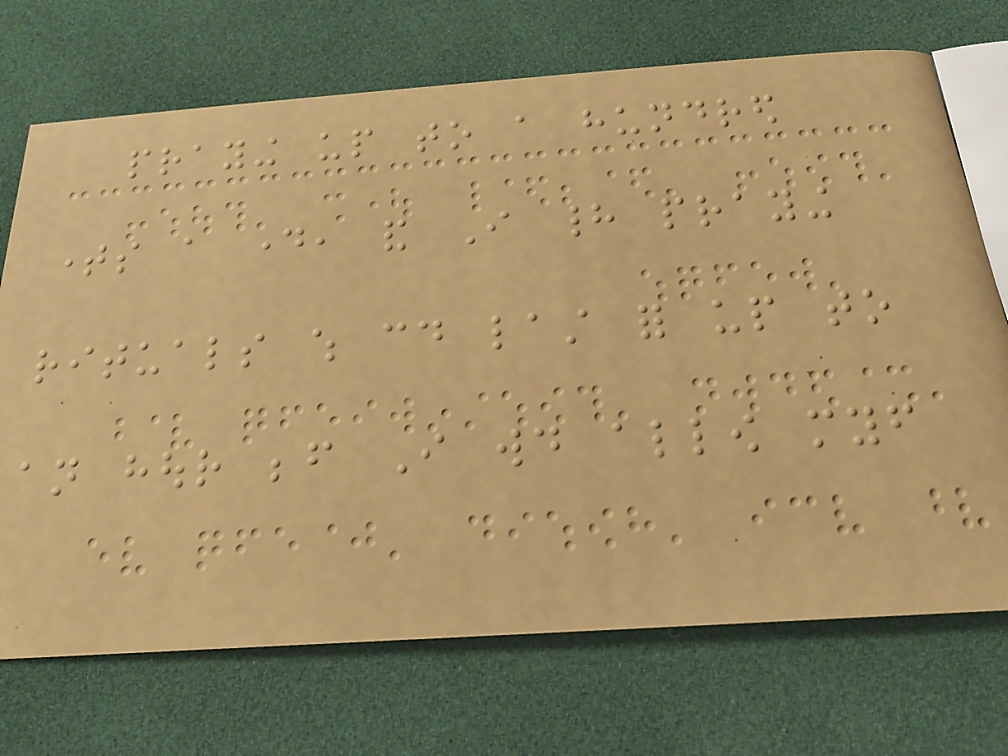praying up to a hundred
times a day, and I had praying
rituals which could last for up to
an hour before I would allow myself
